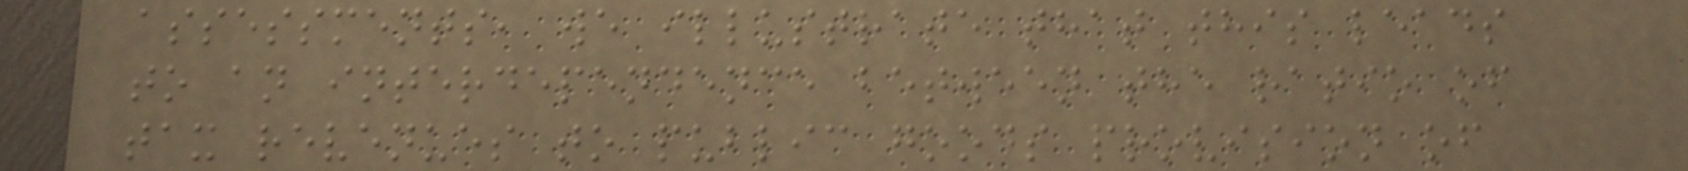assessments, we illustrate that this leads
to an interdependence between the ratio of
tax revenues to public goods provision of
